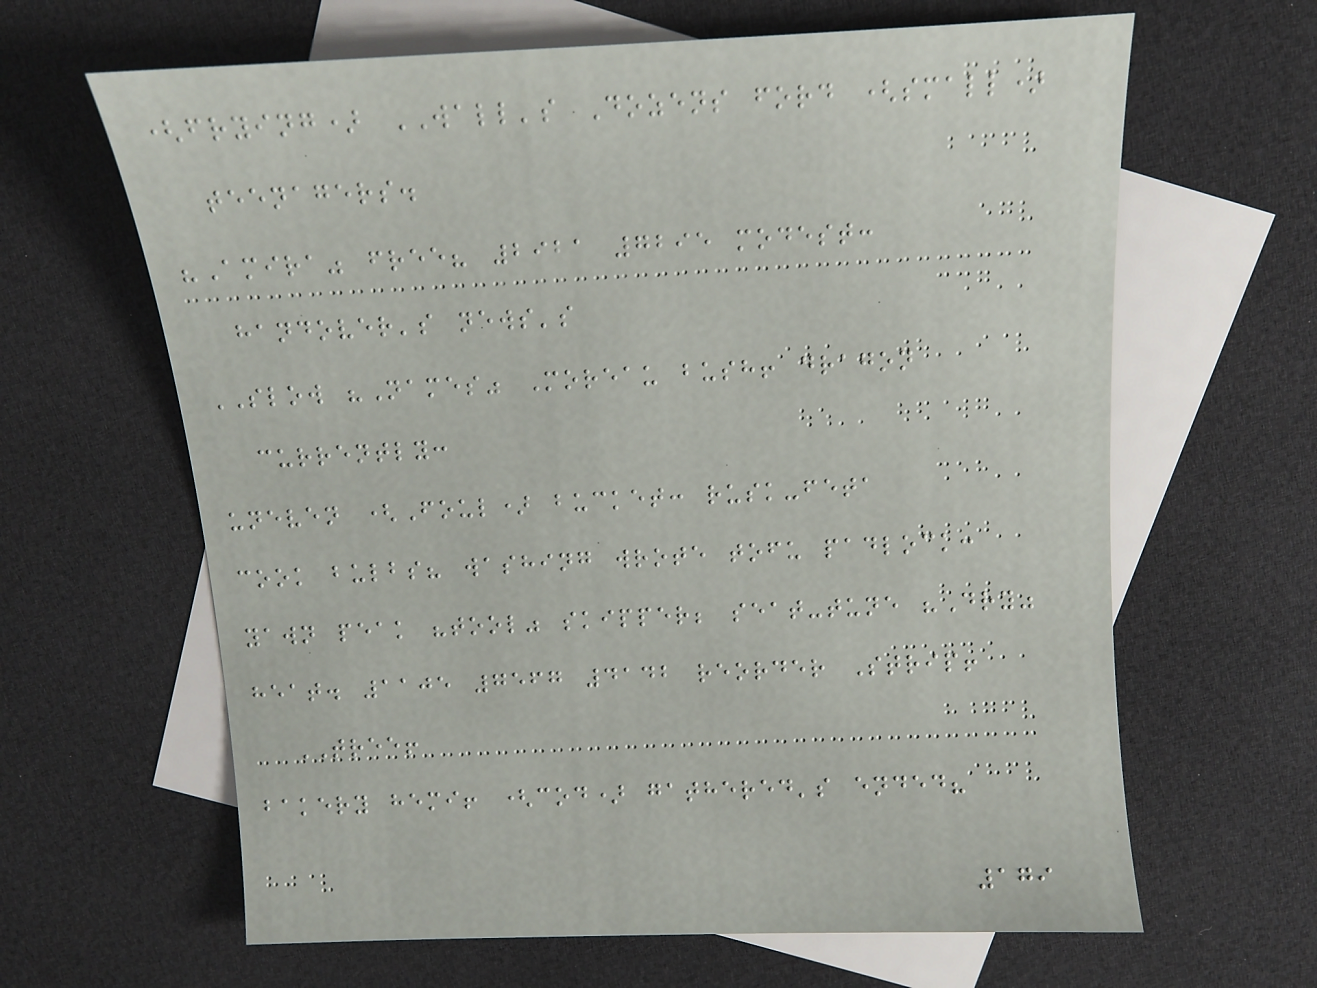(frying) WALL's Dozens ford (small)
teenagers.
"Amira" free? 2921 7295 modest:
handover's news's
SLOW "Names" Moreau bush! dragon
currently:
uneven (Foul) bucket: rusk-feta
cook bulbs? washing wrote tofu padlock:
yawn peak "tool" skipper; seat-tune "Dry"
heat. 1105 7567 4142 reorder Strip!
TREE!
bakery hemi! (cod) gathered's ended?
179
